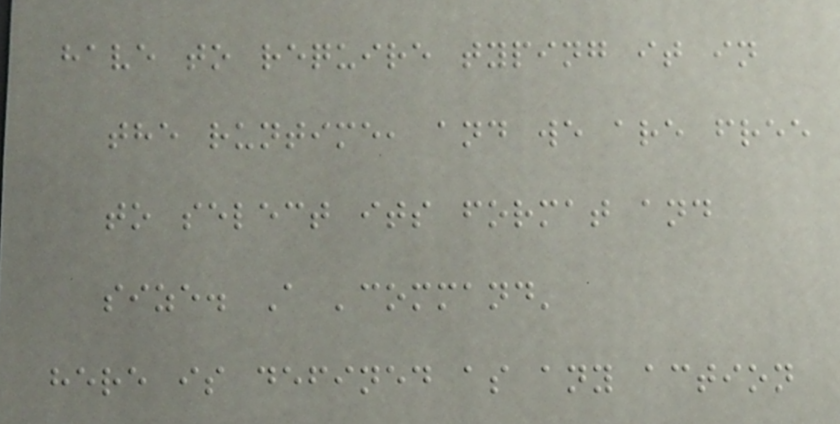have to require typing it in
the runtime, and we are free
to select its format and
size. A 'command'
here is defined as any action
